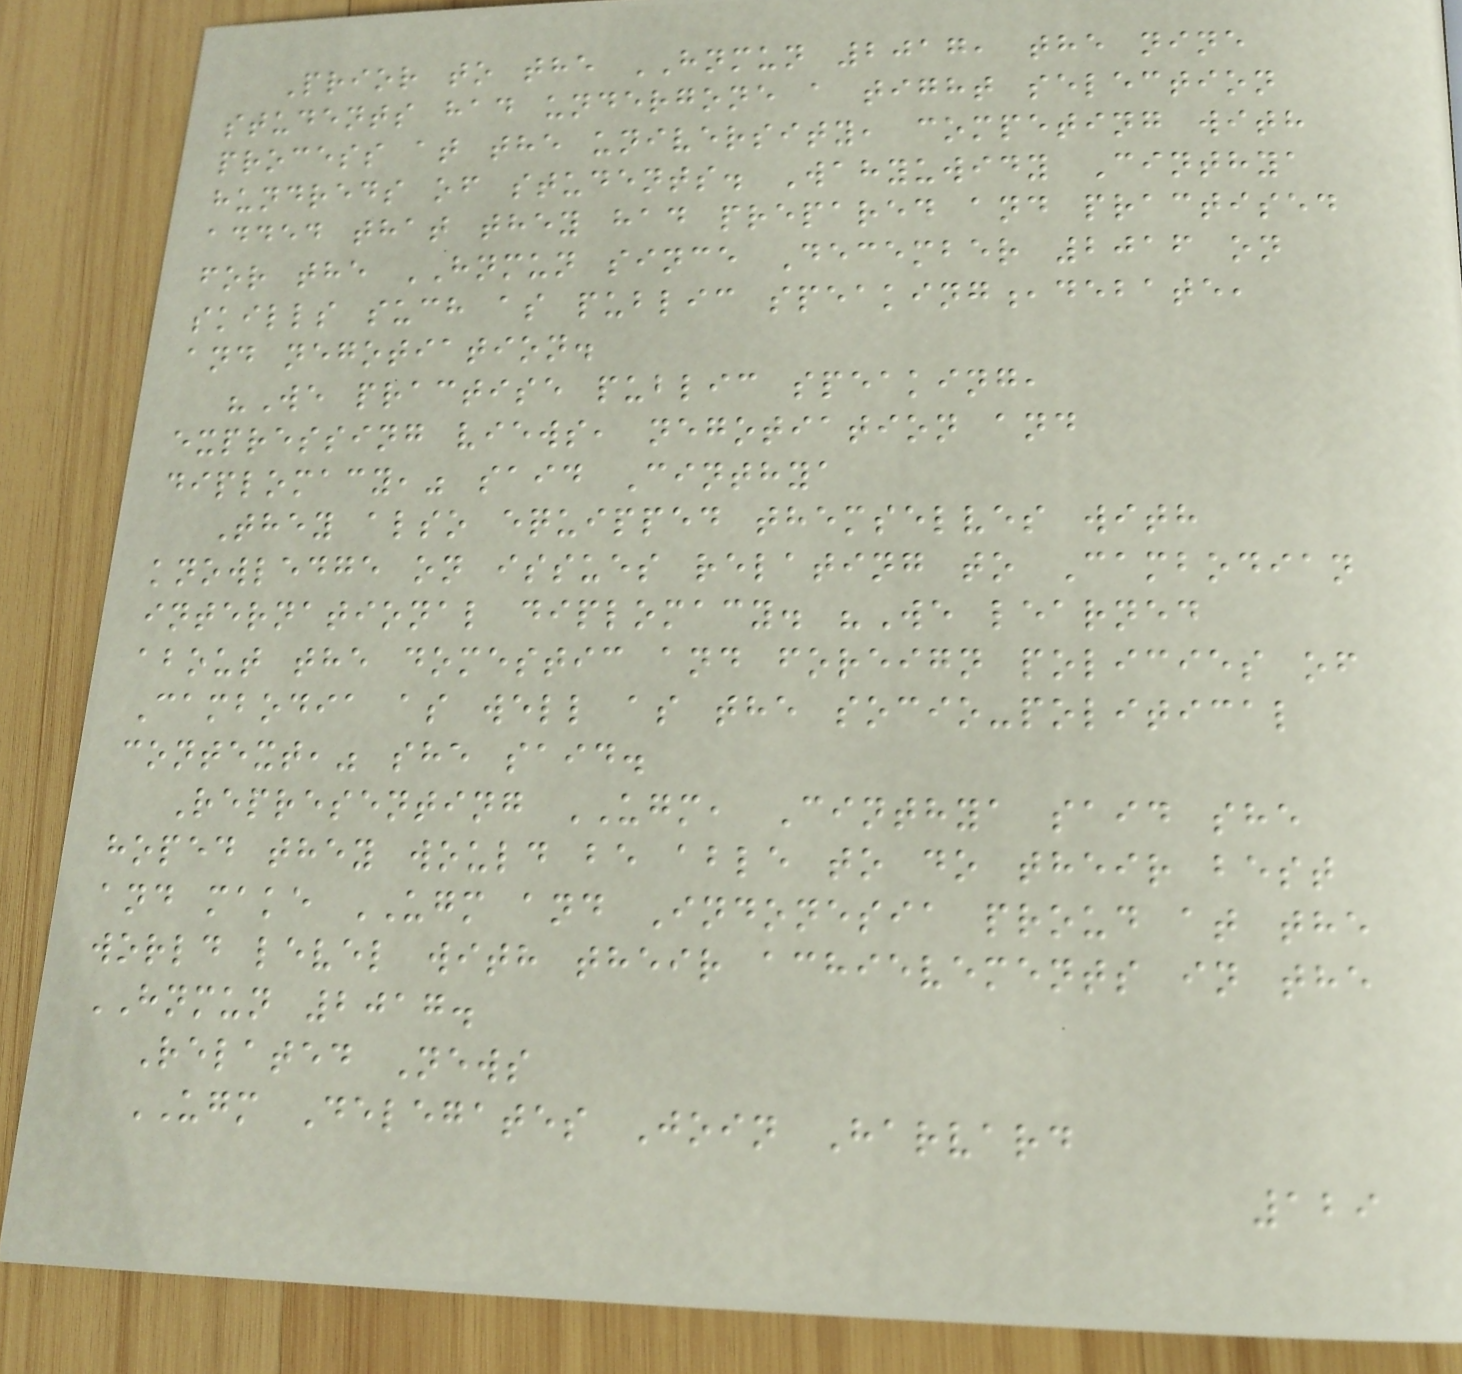Prior to the HNMUN 2017, the nine
students had undergone a tight selection
process at the university, competing with
hundreds of students. Wahyuwidy Cinthya
added that they had prepared and practised
for the HNMUN since December 2016 on
skills such as public speaking,debate,
and negotiation.
"We practise public speaking,
expressing views, negotiation and
diplomacy," said Cinthya
They also equipped themselves with
knowledge on issues relating to Cambodian
international diplomacy. "We learned
about the domestic and foreign policies of
Cambodia as well as the socio-political
context," she said.
Representing UGM, Cinthya said she
hoped they would be able to do their best
and make UGM and Indonesia proud at the
world level with their achievements in the
HNMUN 2017.
Related News
UGM Delegates Join Harvard
129
